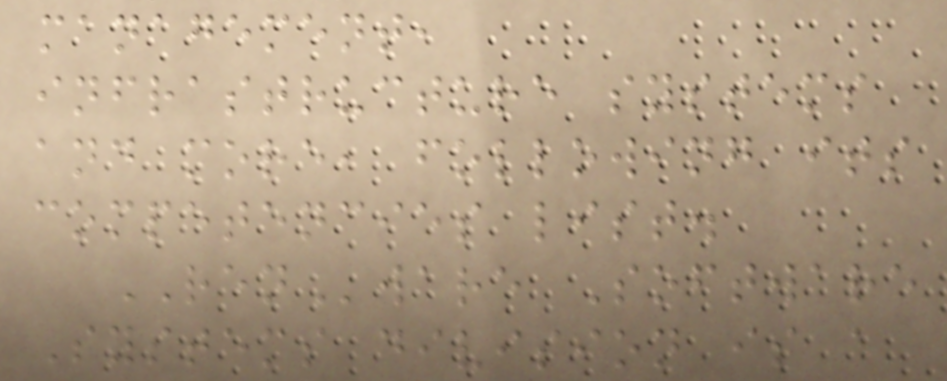management,
infrastructure systems
and more, following its
competencies list.
RENware Software
Systems division is a
